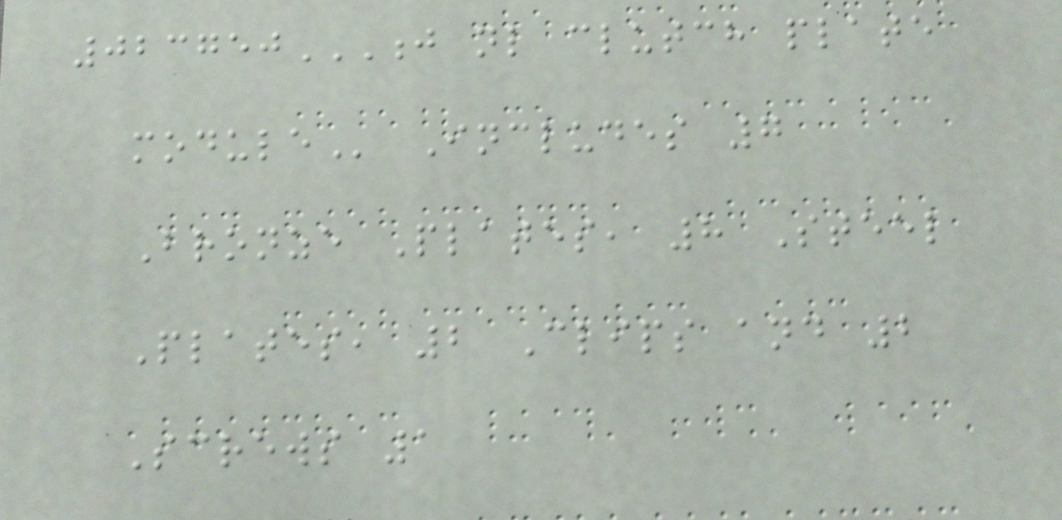023750J NL CLUTCH PLATE
MODULE Includes 7
Bronze Plates, 8 Steel
Plates, 2 Clips and 2
Screws 1
